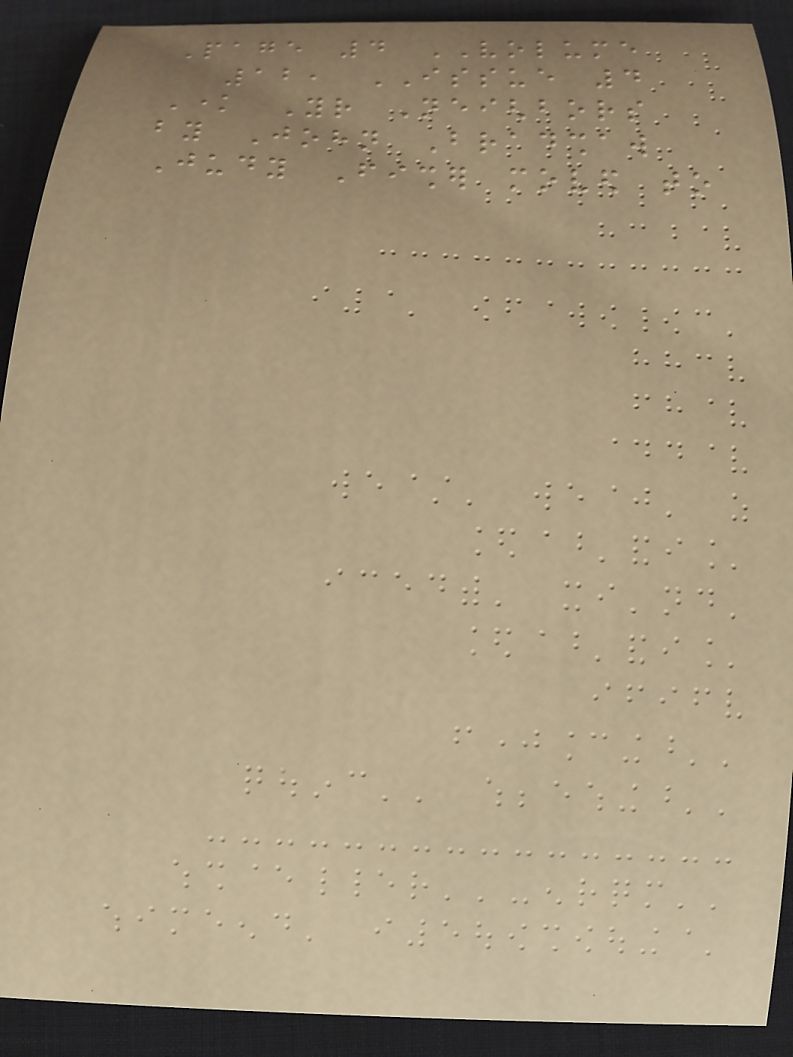Page 4 VOLUME
12, ISSUE 4
Know Your Neighbors
by John Bradshaw
Judy Fisher moved to
